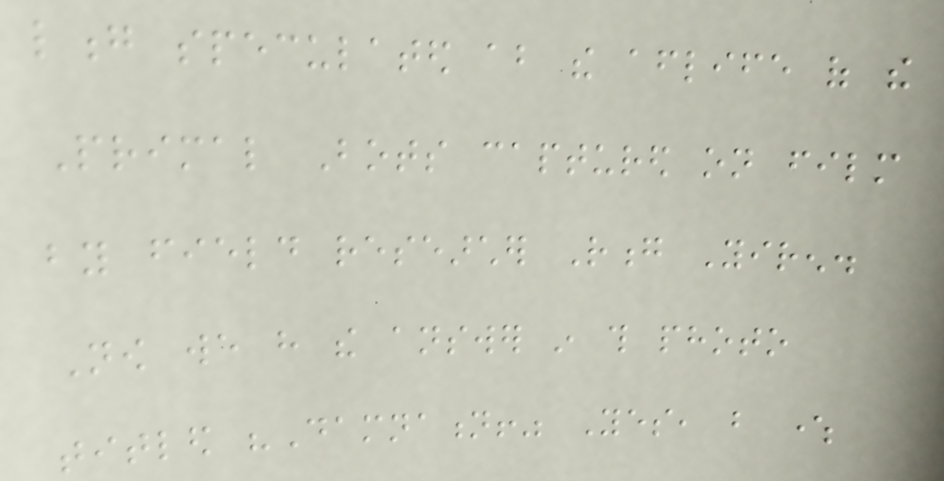long speculated about the afterlife of the
Primal Bots captured on film
by field researcher Rong Yiren.
Now we have the answer in this photo
titled "Damnation!" Yes, but where
